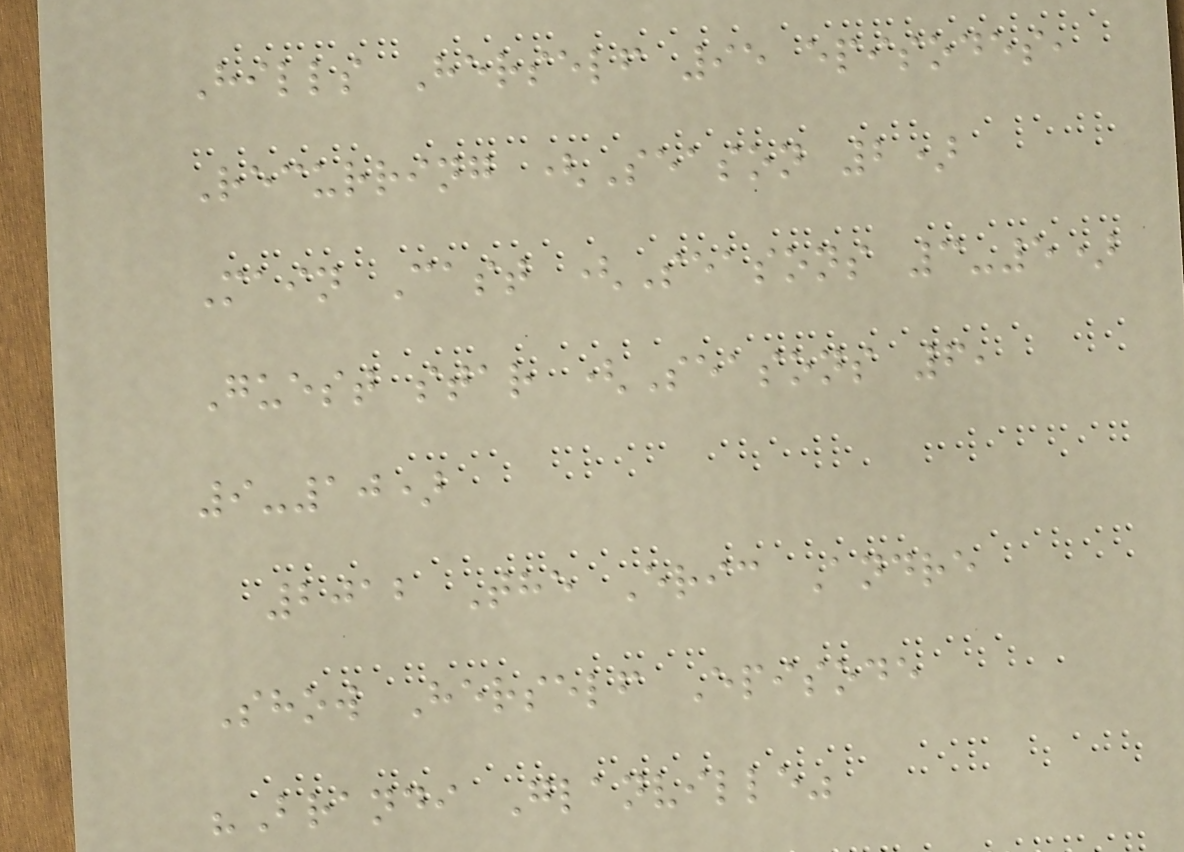Hills Herself 95 episodes,
Recurring (Season 2)
Main Cast (Seasons 3-5)
Guest star (Seasons 6,
9-10)
2012 The Eric Andre
Show Herself Episode
"Brandi Glanville"
